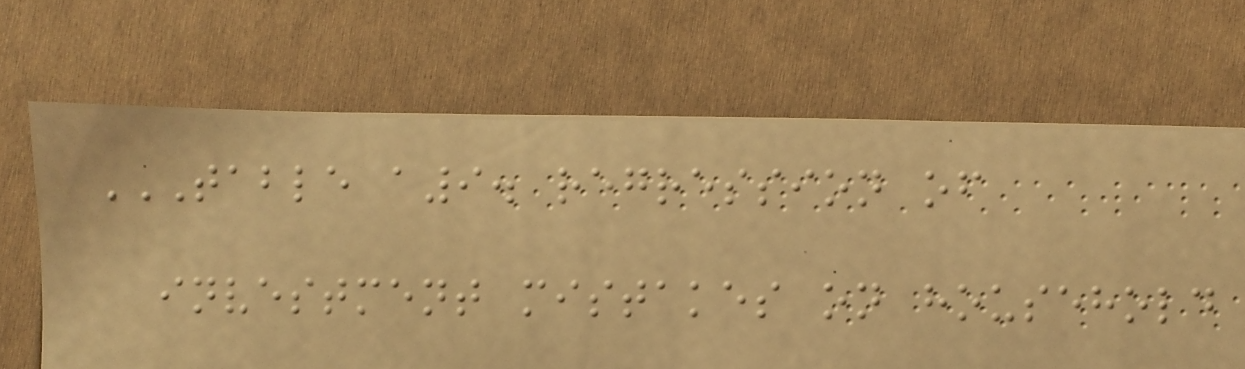TABLE A9. REGRESSION OF
INVESTMENT MISTAKES ON HOUSEHOLD
